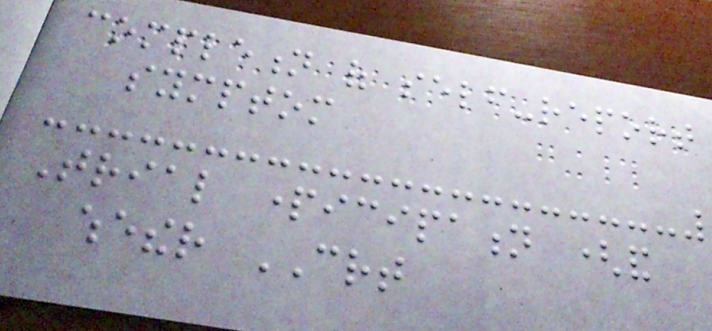completion of self-report
symptom
Trial participation (and
whether CRT
